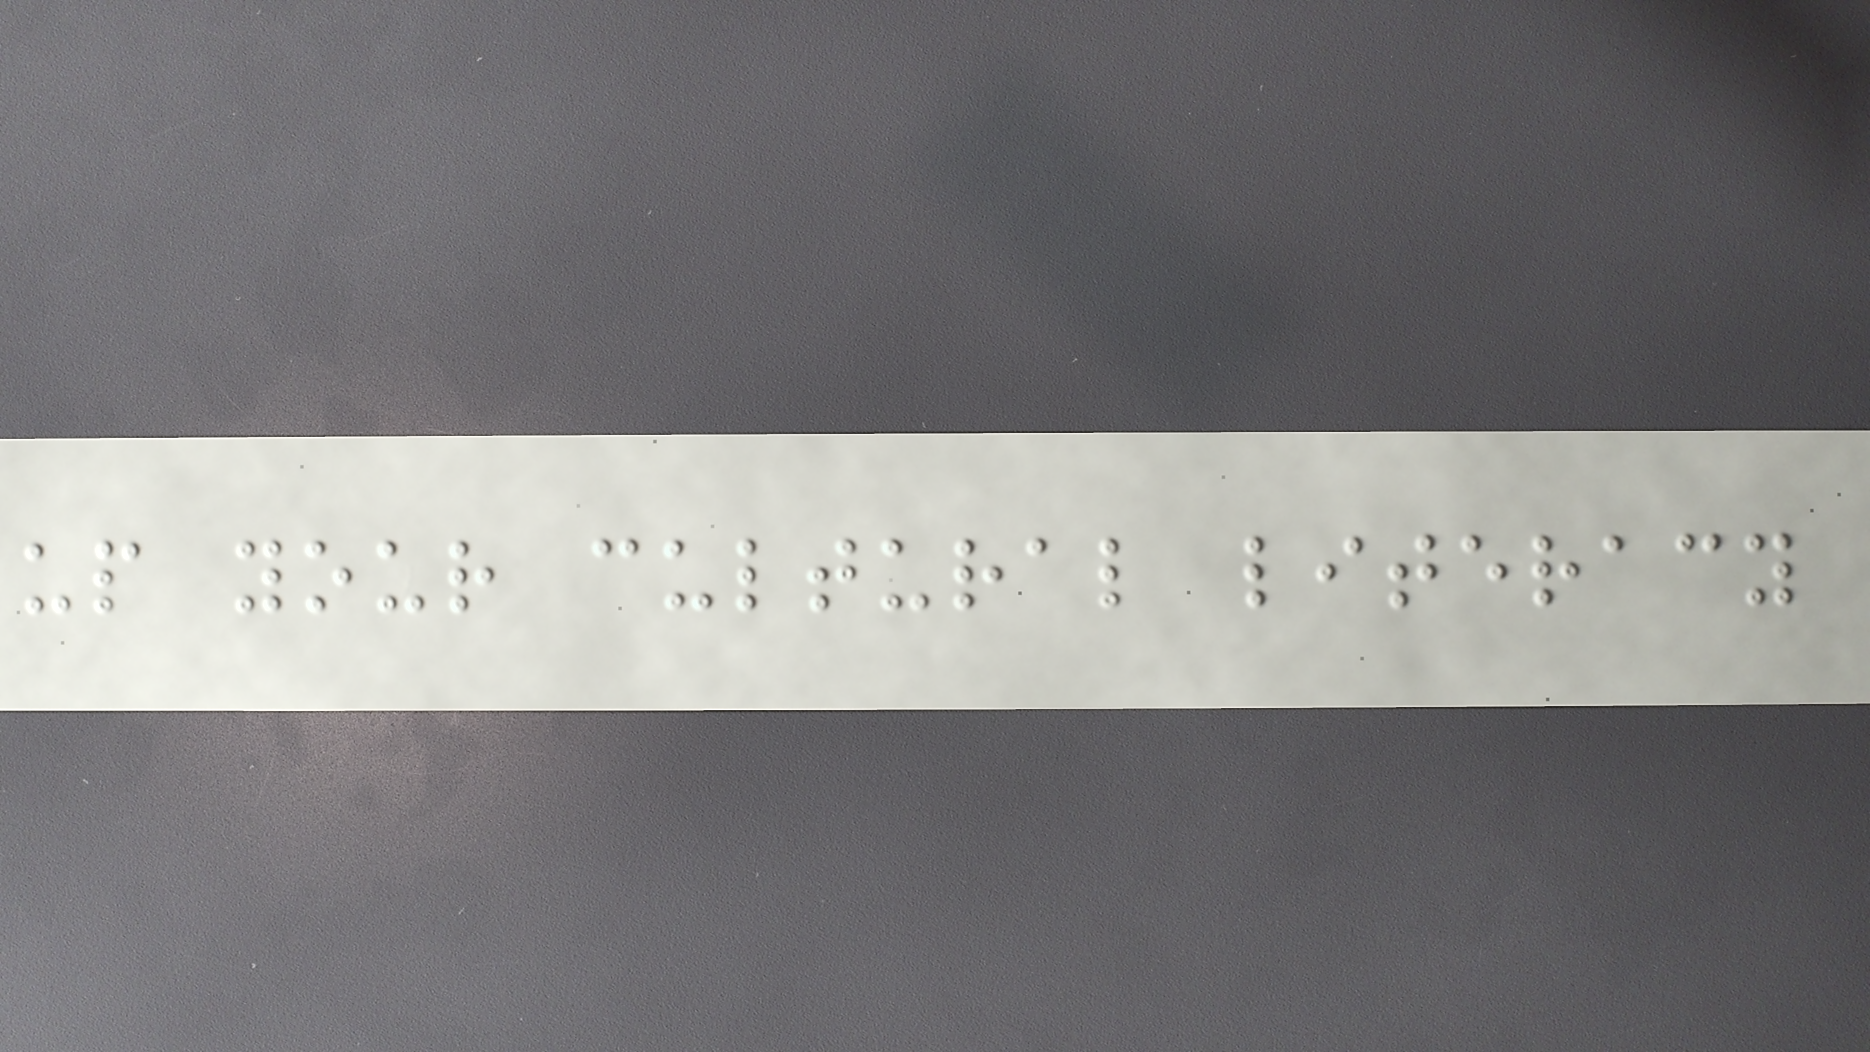up your cultural literacy
